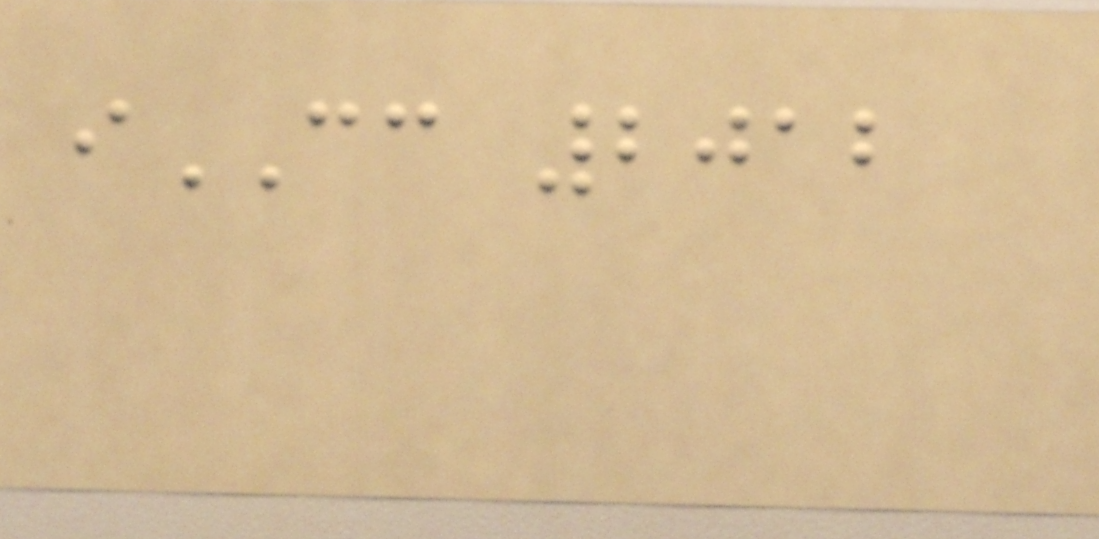iCC 2012
